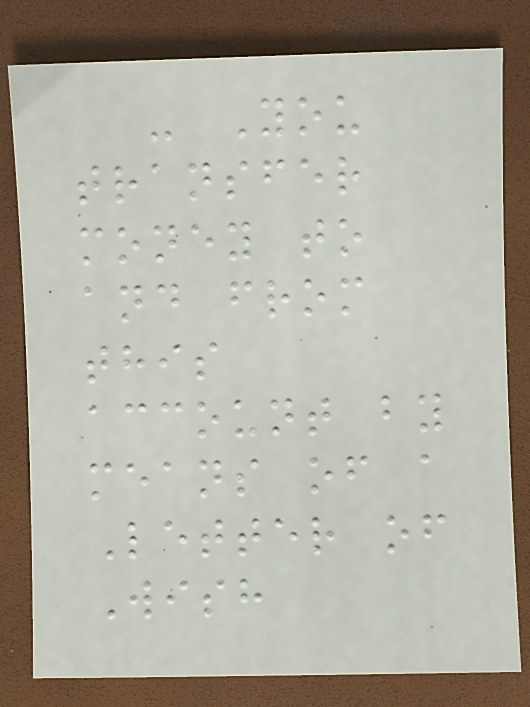- You
transfer
money to
and from
this
account by
means of a
Letter of
Wish
